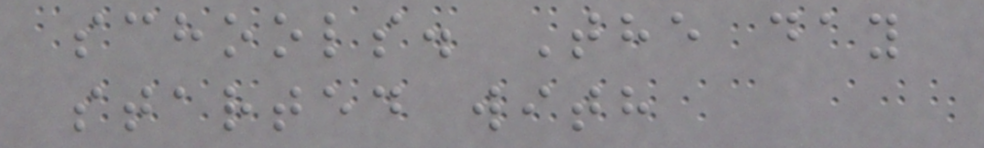schools. The day
started with
